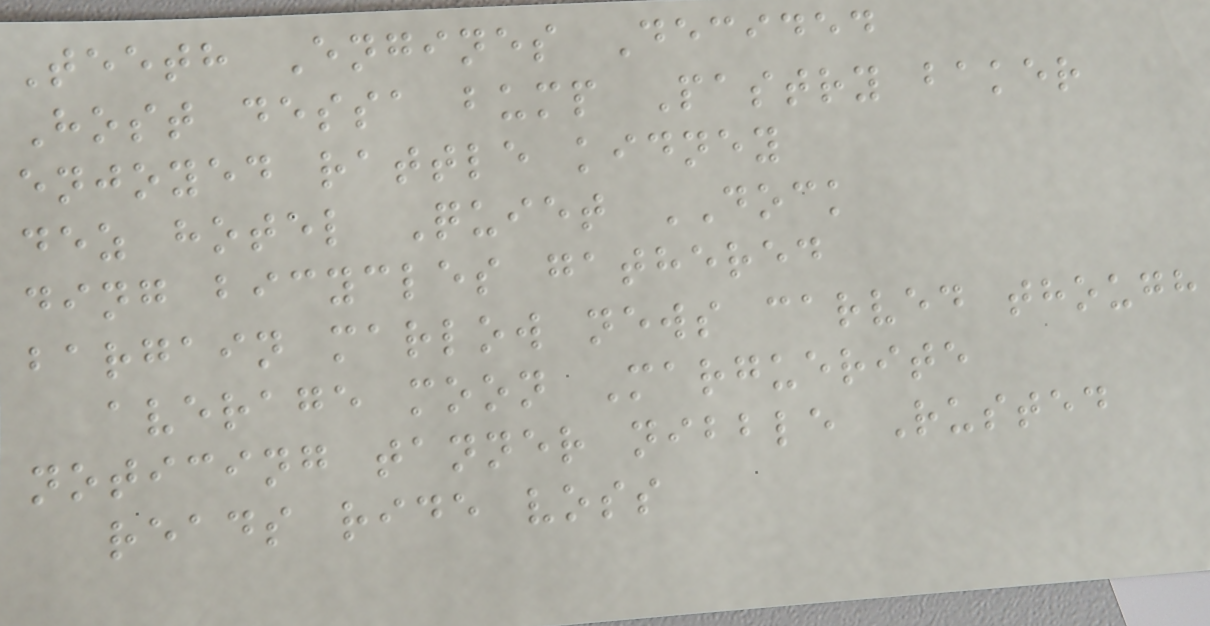Teeth Engines Decided
Host dessa bump Pastry baker
enjoyed rattle kidney
dez hotel Quiet DOCK
ding bicycles gathered
bargain marlow news carved though
average moon Marguerite
noticing tanner nibble Rusted
reads ride voss
